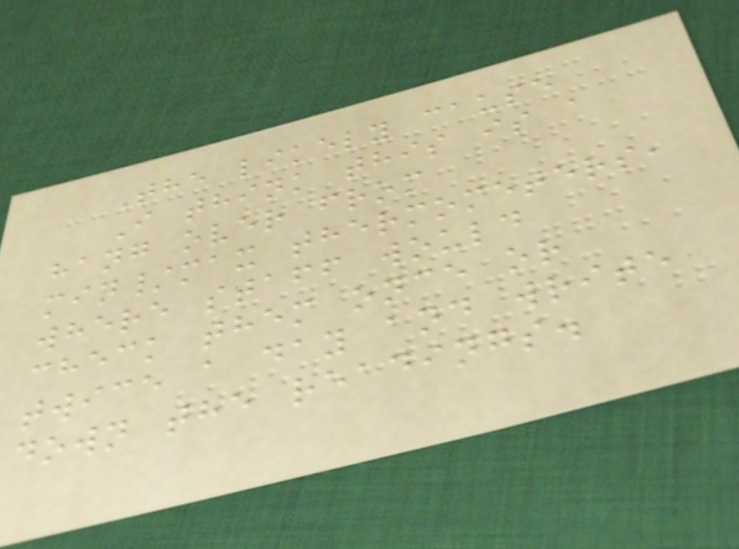The likely cause
I think this is a
hang over from
min/max thermometers,
where staff would
check them once or
twice a day and write
down the readings.
